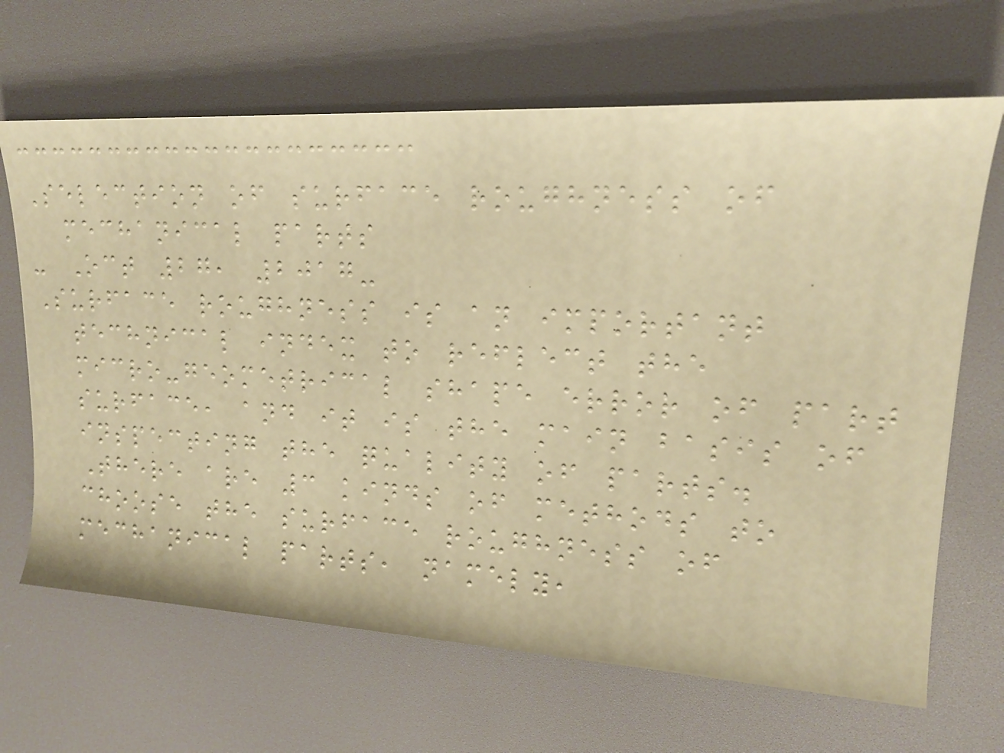Selection of surface roughness of
mechanical parts
- Oct 27, 2017-
Surface roughness is an important
technical index to reflect the
micro-geometrical shape error of part
surface, and it is the main basis of
inspecting the quality of parts.
There are 3 kinds of methods to
choose the surface roughness of
mechanical parts, namely,
